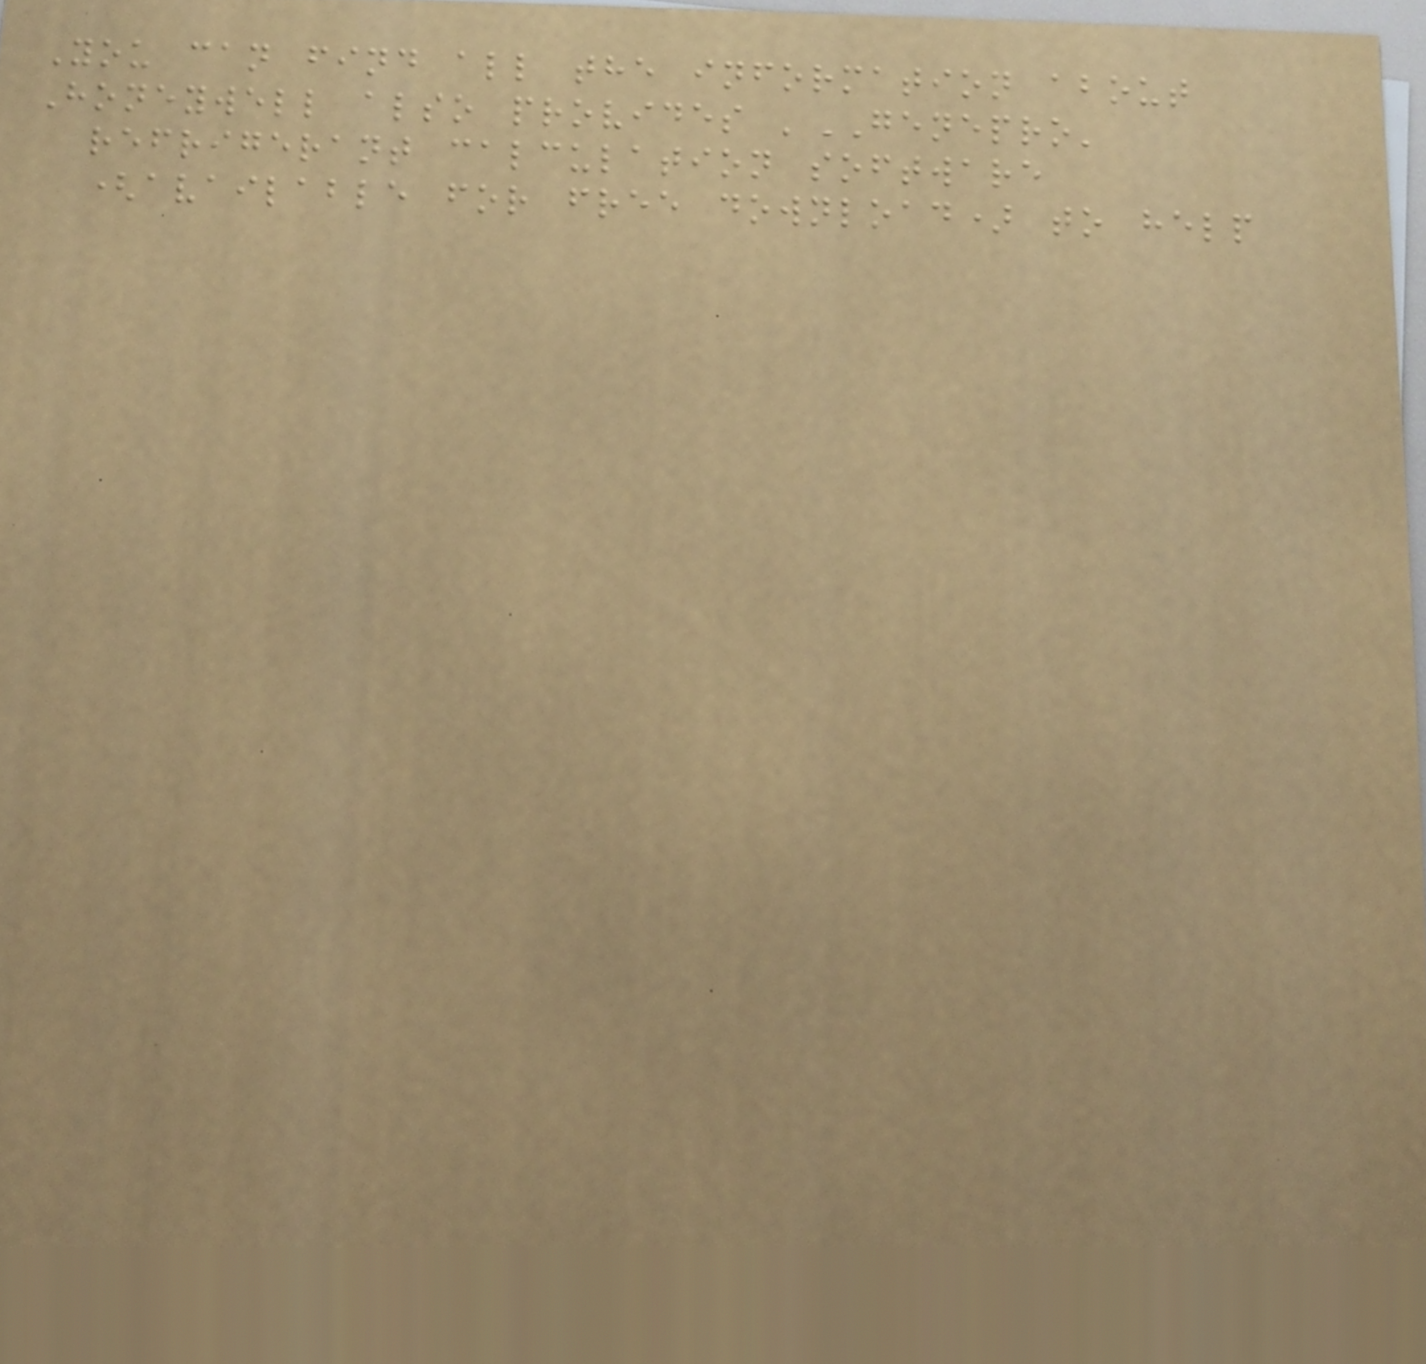You can find all the information about
Honeywell also provides 'GENEPRO'
refrigerant calculation software
(available for free download) to help
